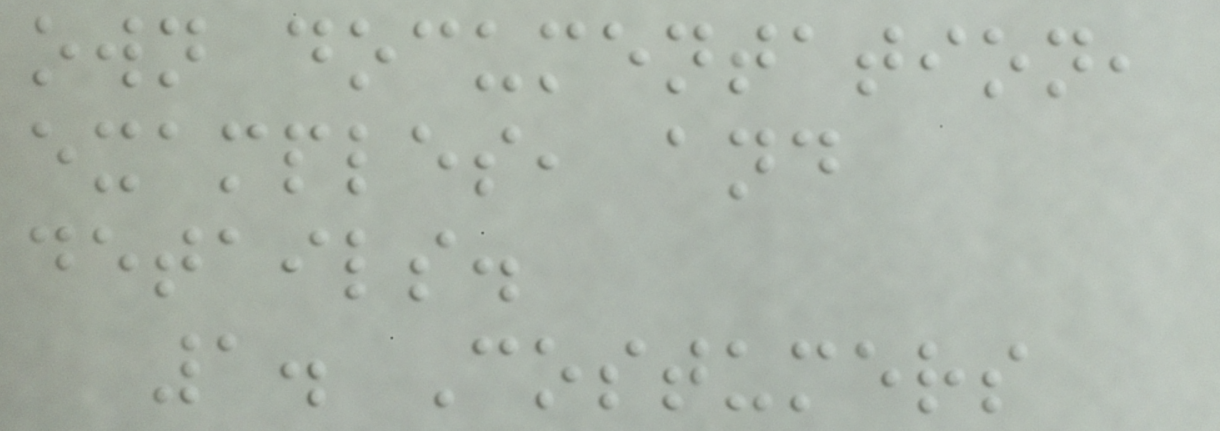own documentation,
examples, and
details.
1. Costumers
